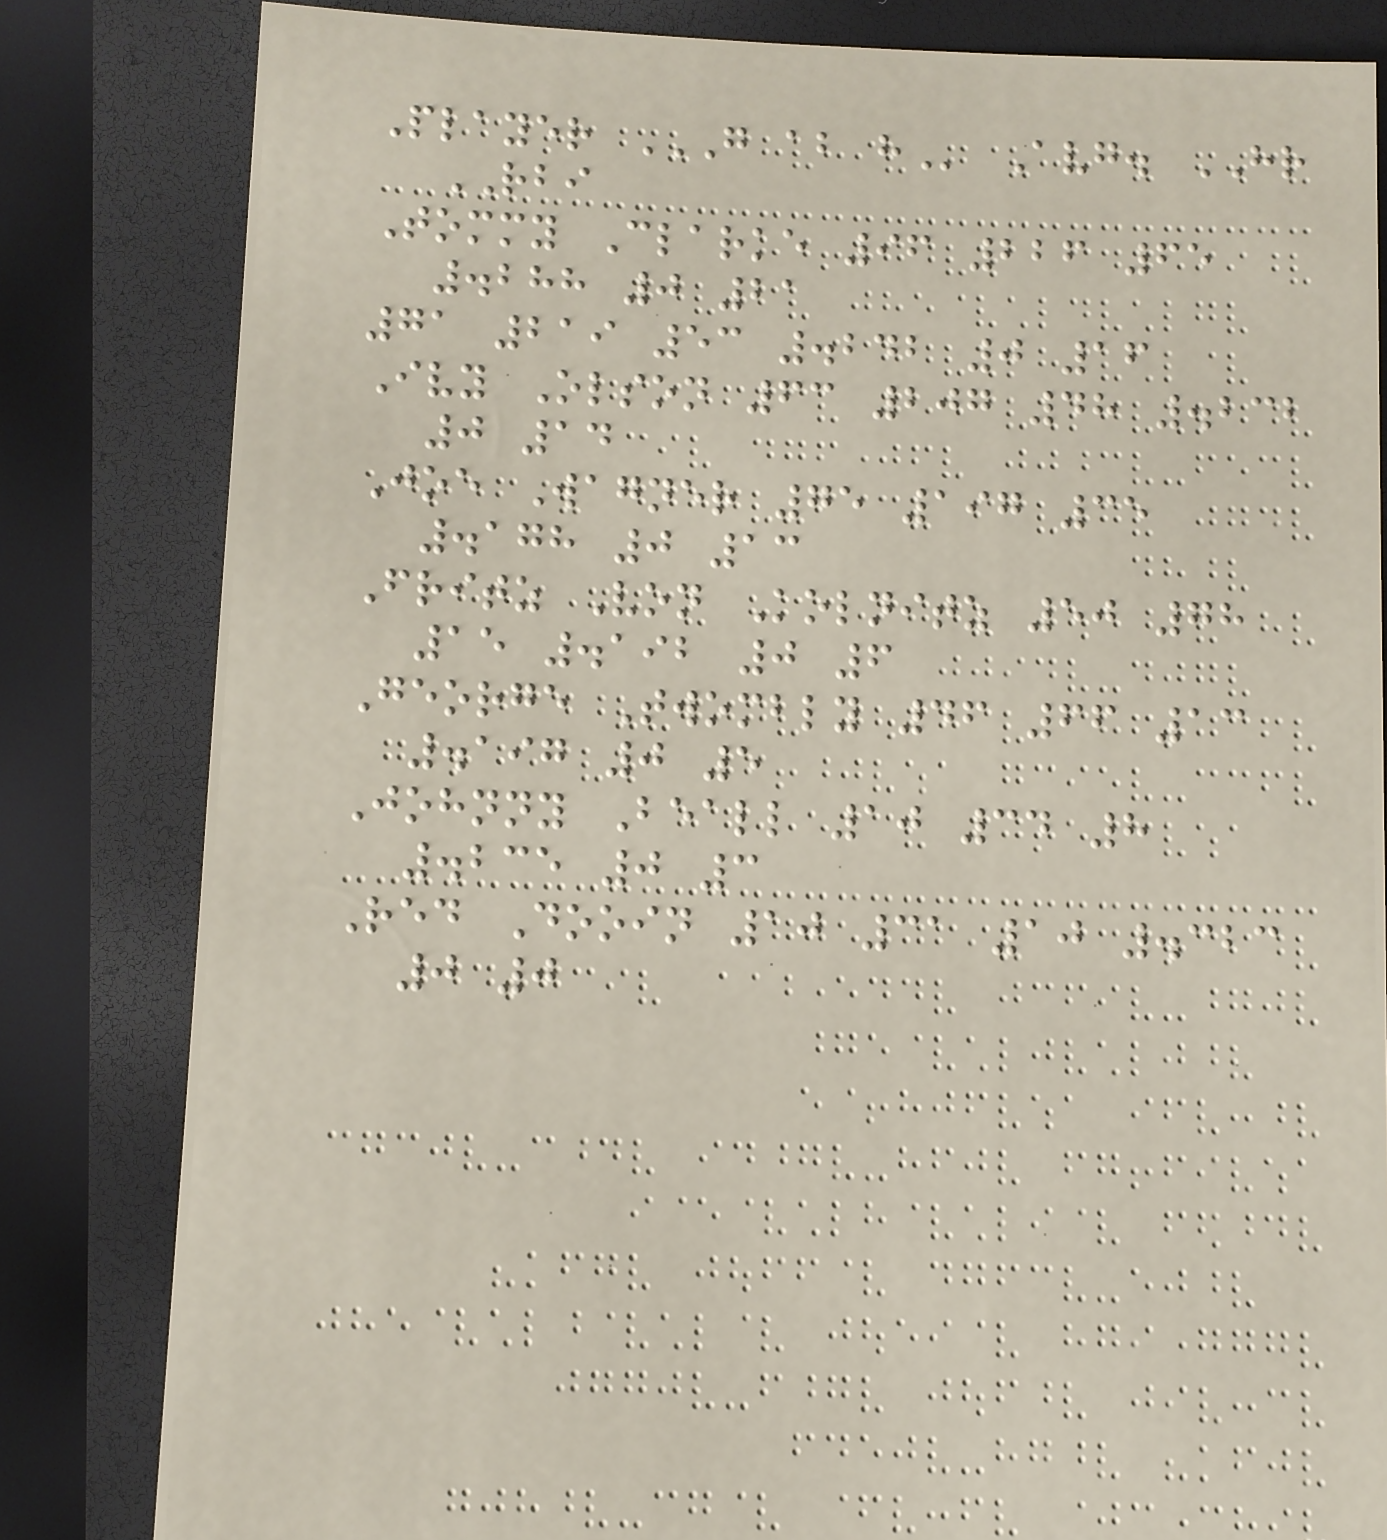Player G AB H Avg. HR
RBI
Tommy Clarke 96 226 65
.288 0 21
71 219 53 .242 0 16
Ivy Olson 63 207 48 .232
0 14
Joe Wagner 75 197 35
.178 0 13
Fritz Von Kolnitz 50 78
15 .192 0 6
George Twombly 46 66 13
.197 0 5
Johnny Beall 10 34 8
.235 0 3
Red Dooin 10 31 10 .323
0 0
